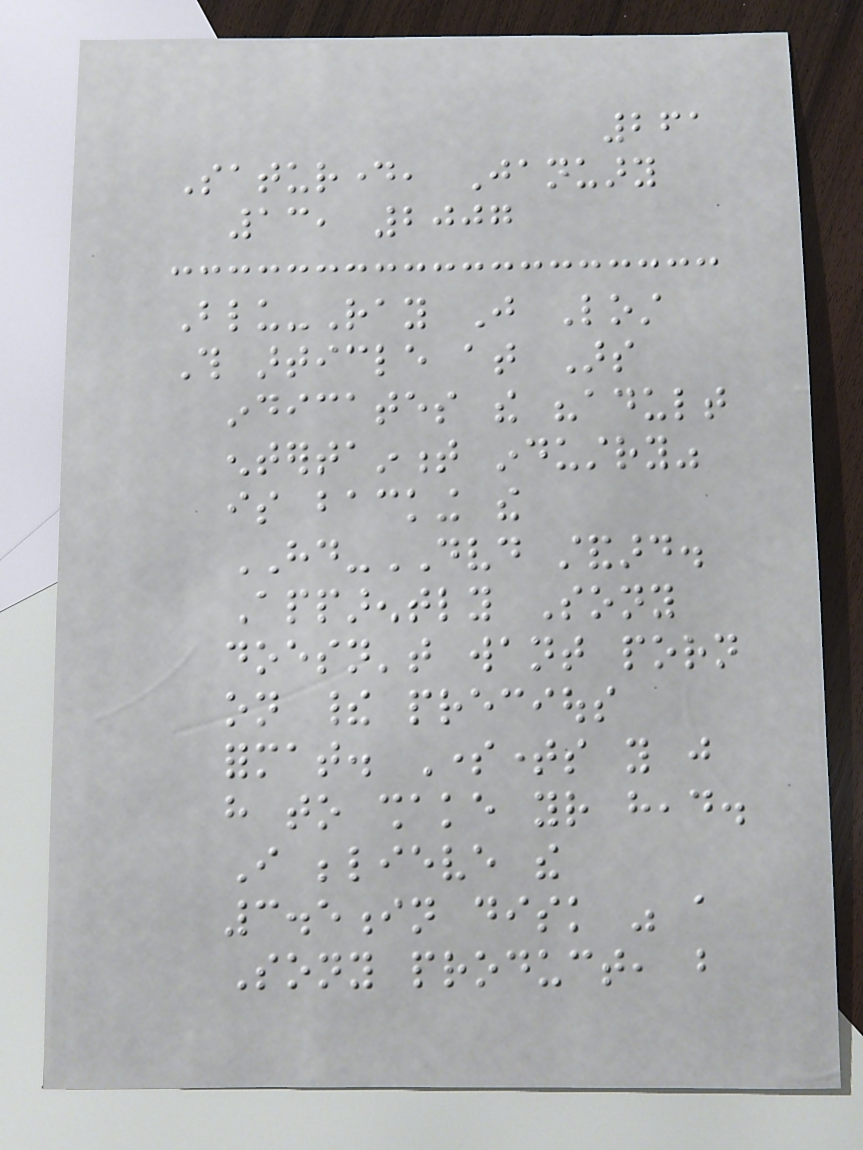261
Saturday, January
13, 2007
Blu-Ray Just Lost
This article at Ars
indicates the "adult
entertainment industry"
is backing the
HD-DVD standard.
Apparently Sony
doesn't want porn
on their precious
format. Sometimes you just
have to shake your head.
I believe the
3.5in disk was a
Sony product, but
